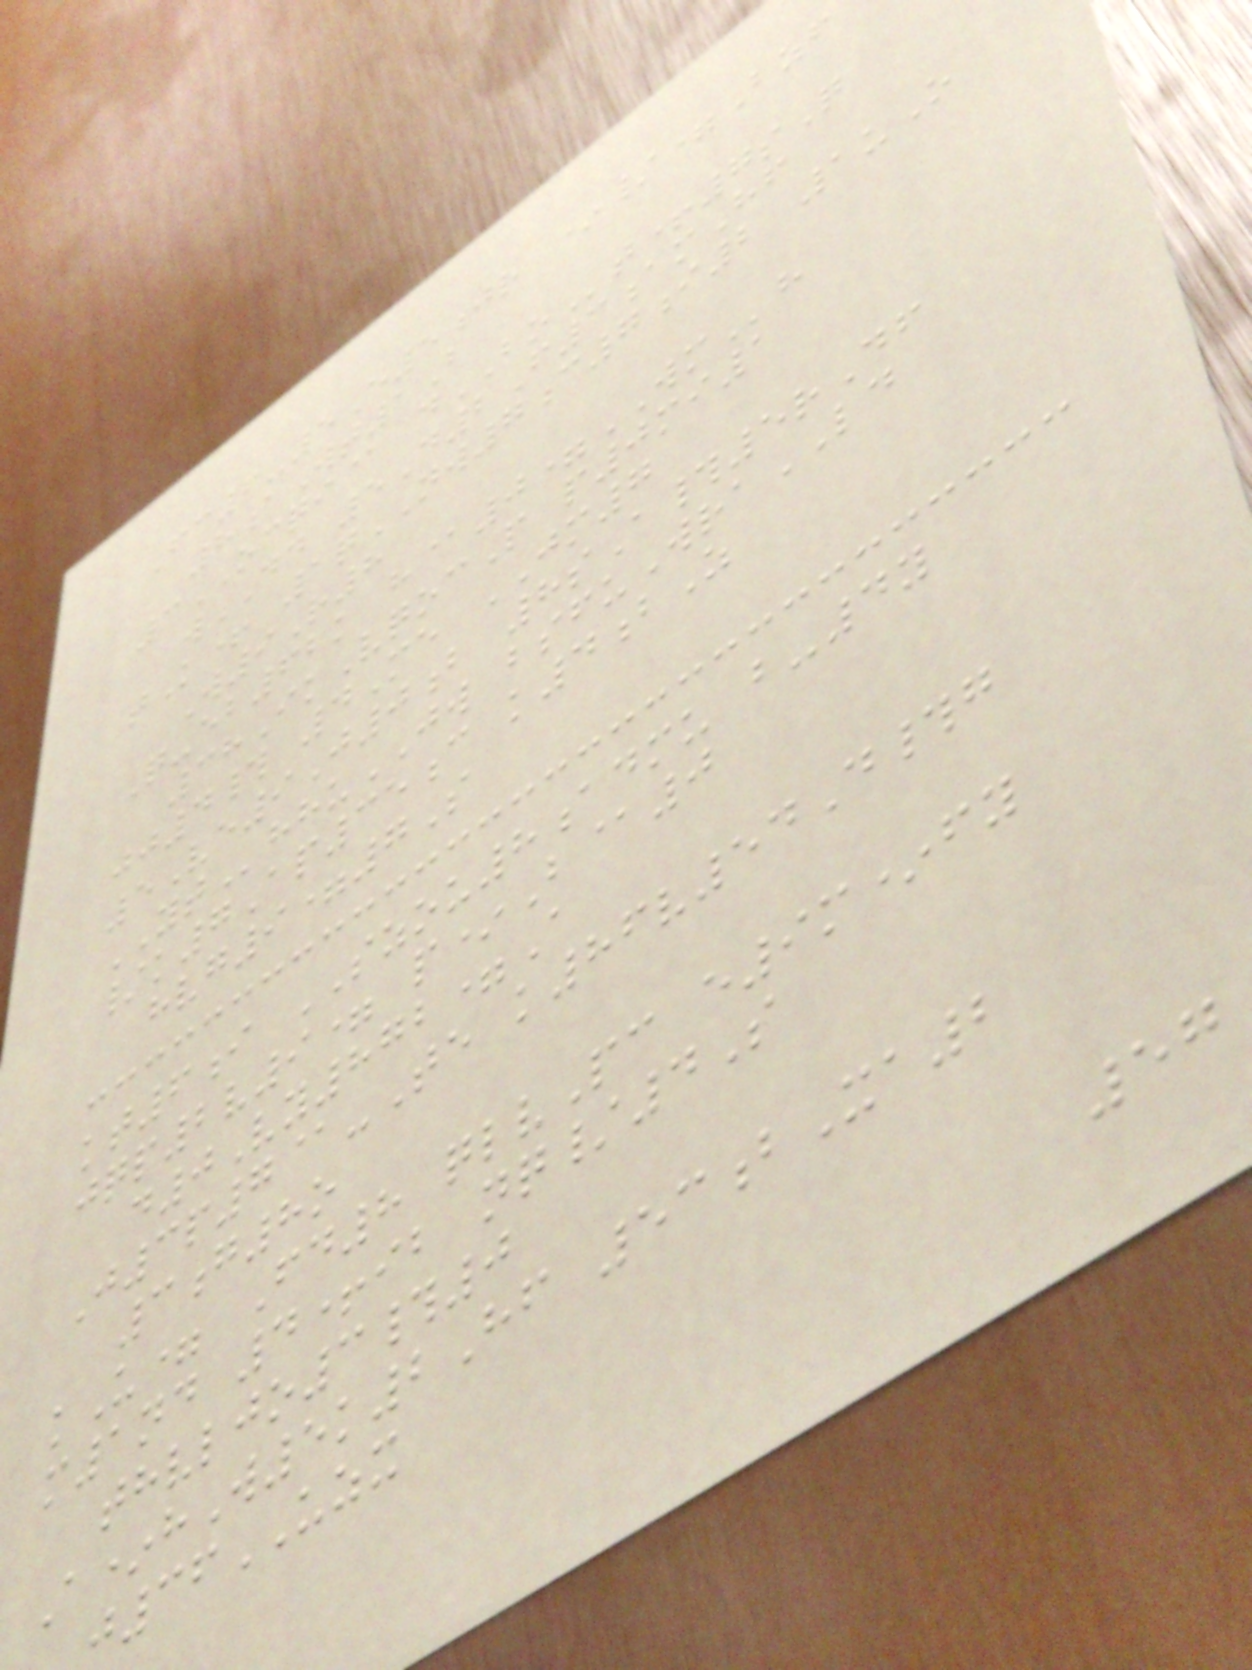Fc6-5E5jr */=Bzf
8aWt1B
3OCQI@ dBOt+7sQ
wDD 5D2F3amHf
tK+ 1qNW7c7i2 1uO
W9R8
Q-eb62k h@0=WMh
38IkVqocP p0mi1
jj4# 4Me JM7
5Ve9J0b 8sA#5rDf
YThhuJW bsfuWraLD
/k7Ap35c k4bZ
hvg9=7S
kt6i SZOU8admu b-4y
jqp2v9= p*B@0
d0Vy872=A
J3p7@-Te k86v54D#g
3g8o
kU= Fd8 qlvPc e9m*fy
m1nd 4+ib nq/4S
thvljo3#0
A*hW5k2Hf 53bXa2
j36UZX
57
